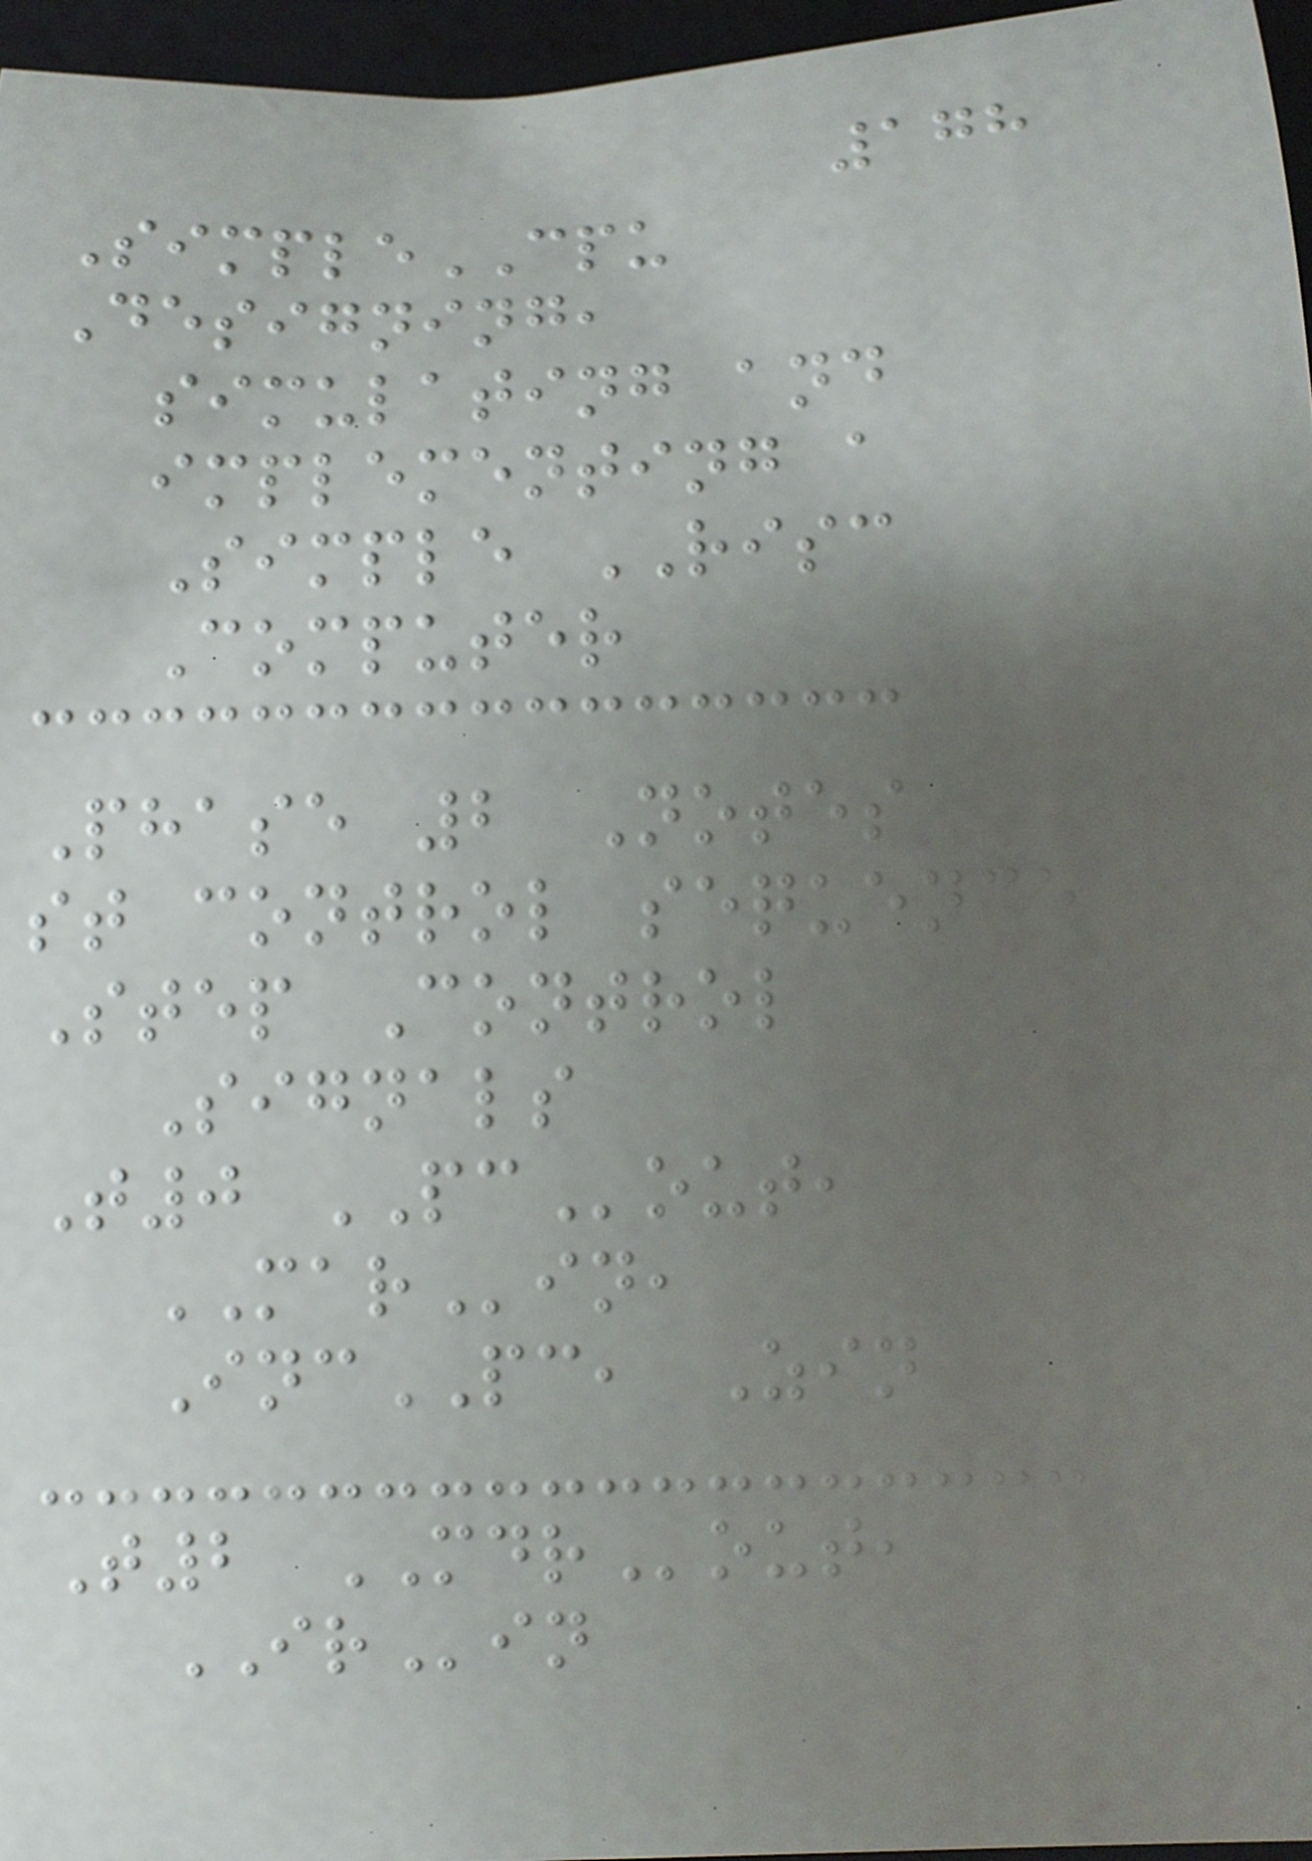178
SimpleCPU
Designing,
simulating and
implementing a
Simple RISC
Computer
Phase 2 Notes
st control sequence
Step Control
Signals
T0 PCout,
MARin,
IncPC, Zin
T2 MDRout,
IRin
